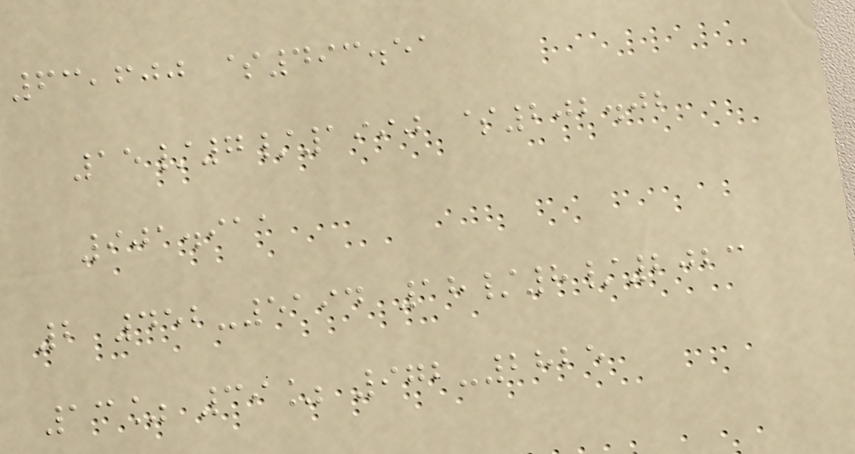63,600 $493.51
15/7/1990 $202.02
901.911
2 452-5194 18/8/2023
13% 39% 972-2825
